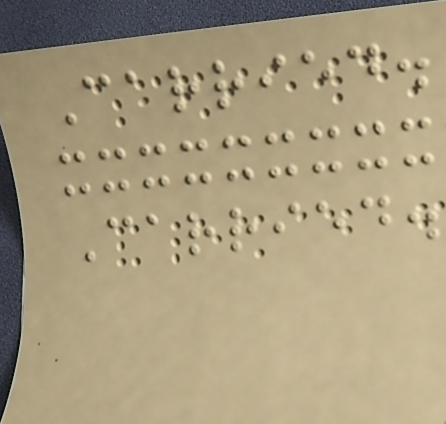Carried.
Carried.
